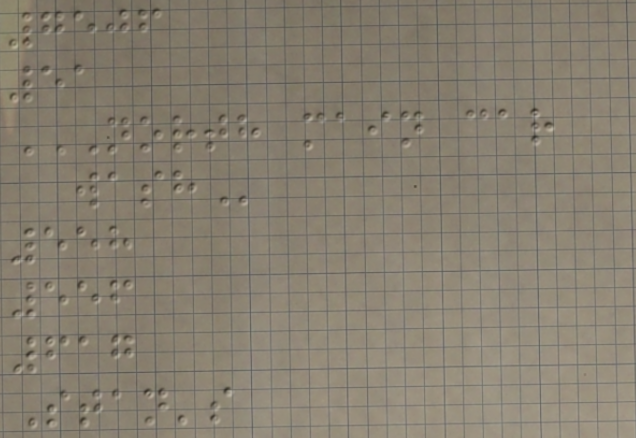7506
51
NORTH MAIN CAR
WASH
558
556
617
Stan's
